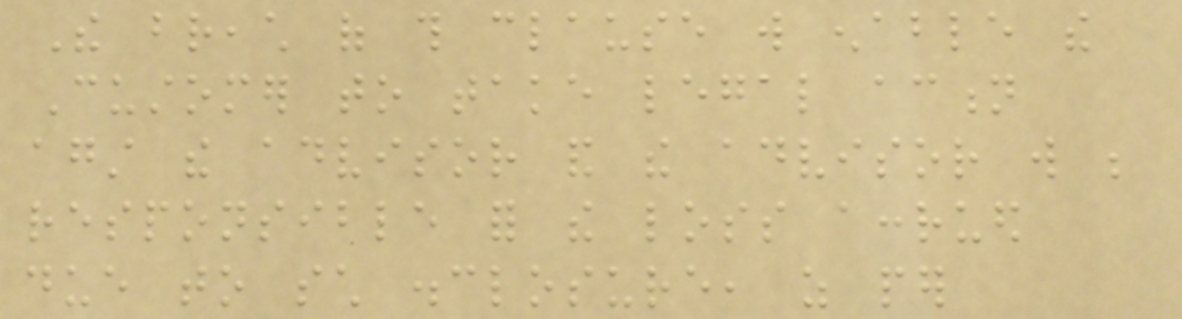The breach of this clause will enable the
Customer to take legal action
against the advisor and the advisor will be
responsible for the loss accrued
due to such disclosure, as per
